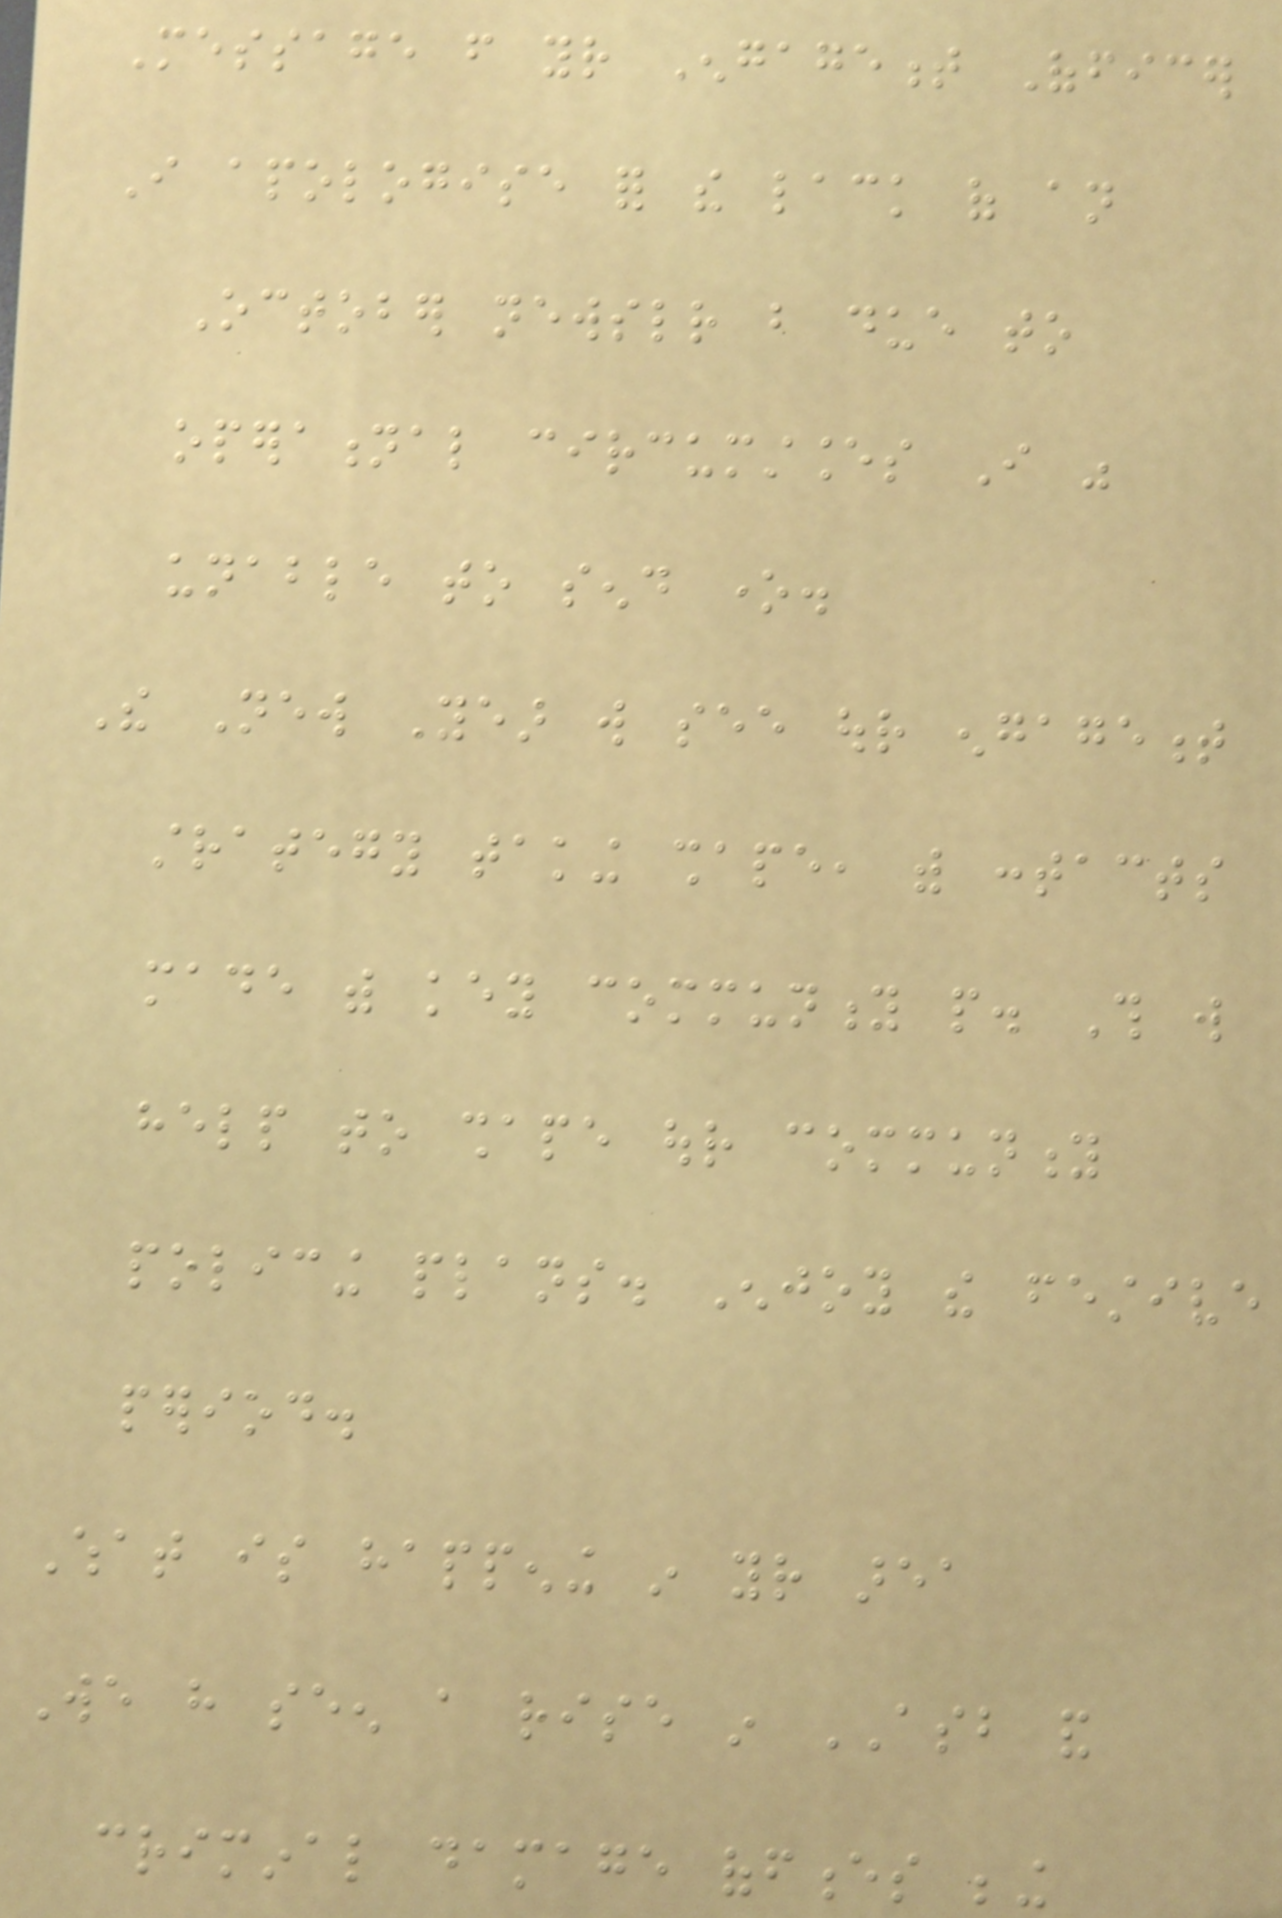Message from your Engagement Officer
I apologise for the lack of an
October newsletter but due to
operational circumstances I was
unable to send one.
The New Year will see our engagement
strategy taking shape, with contacts
made with key community people. This will
help to shape our community
policing plans. Enjoy the festive
period.
What is happening in your area
We have seen a rise in ASB and
criminal damage offences being
